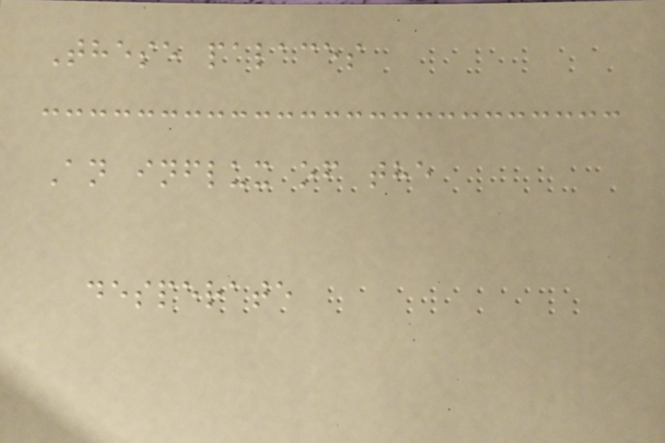These palaces
An influx of the
desperate
